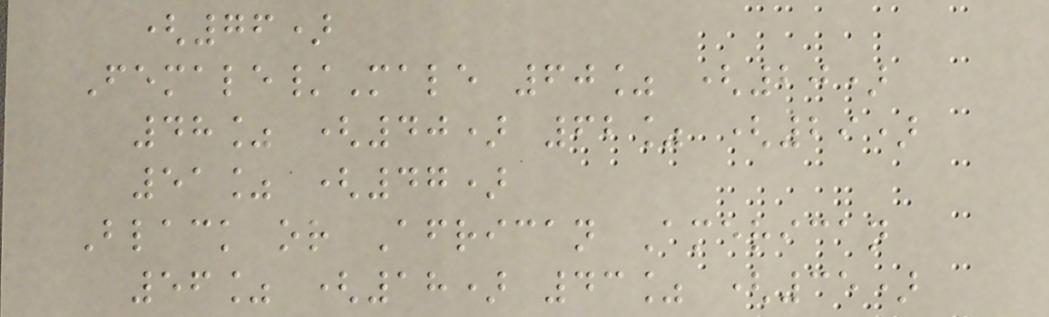(76)
Female/Male 60% (20)
48% (40) 62% (29)
51% (47)
Black or African American
56% (18) 43% (35)
